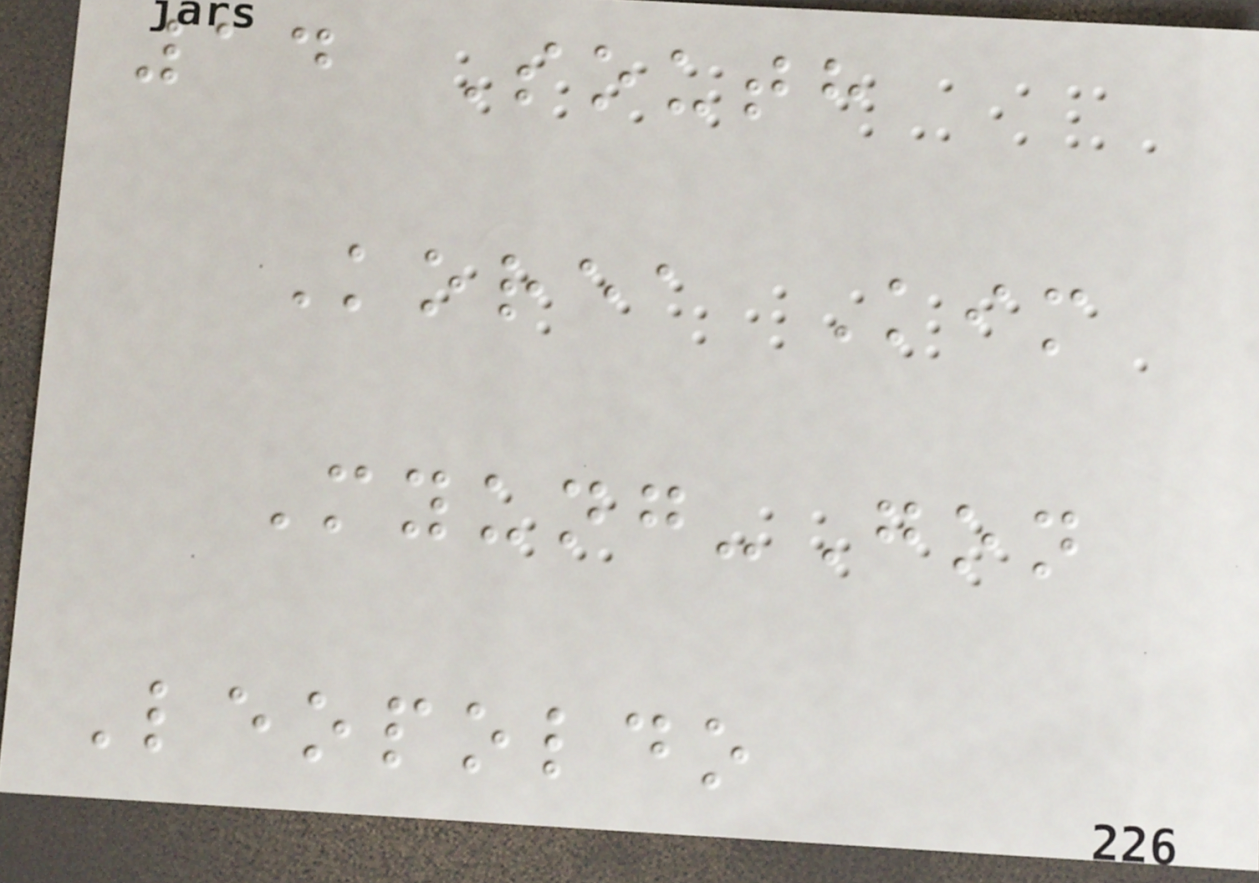14 South
Korea Kim
Myung-Gon
Leopoldo
